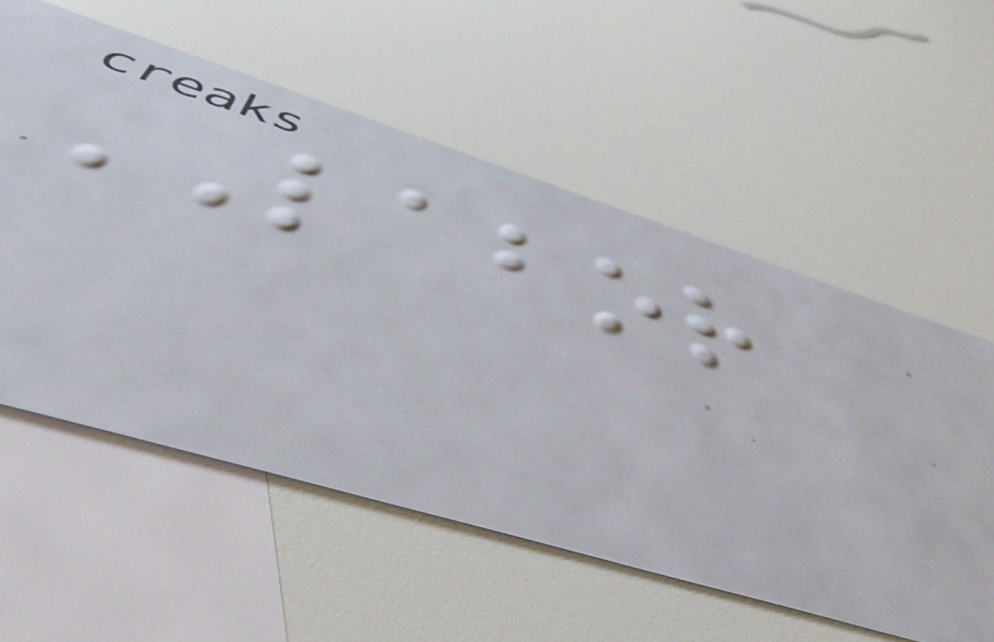LABOR
